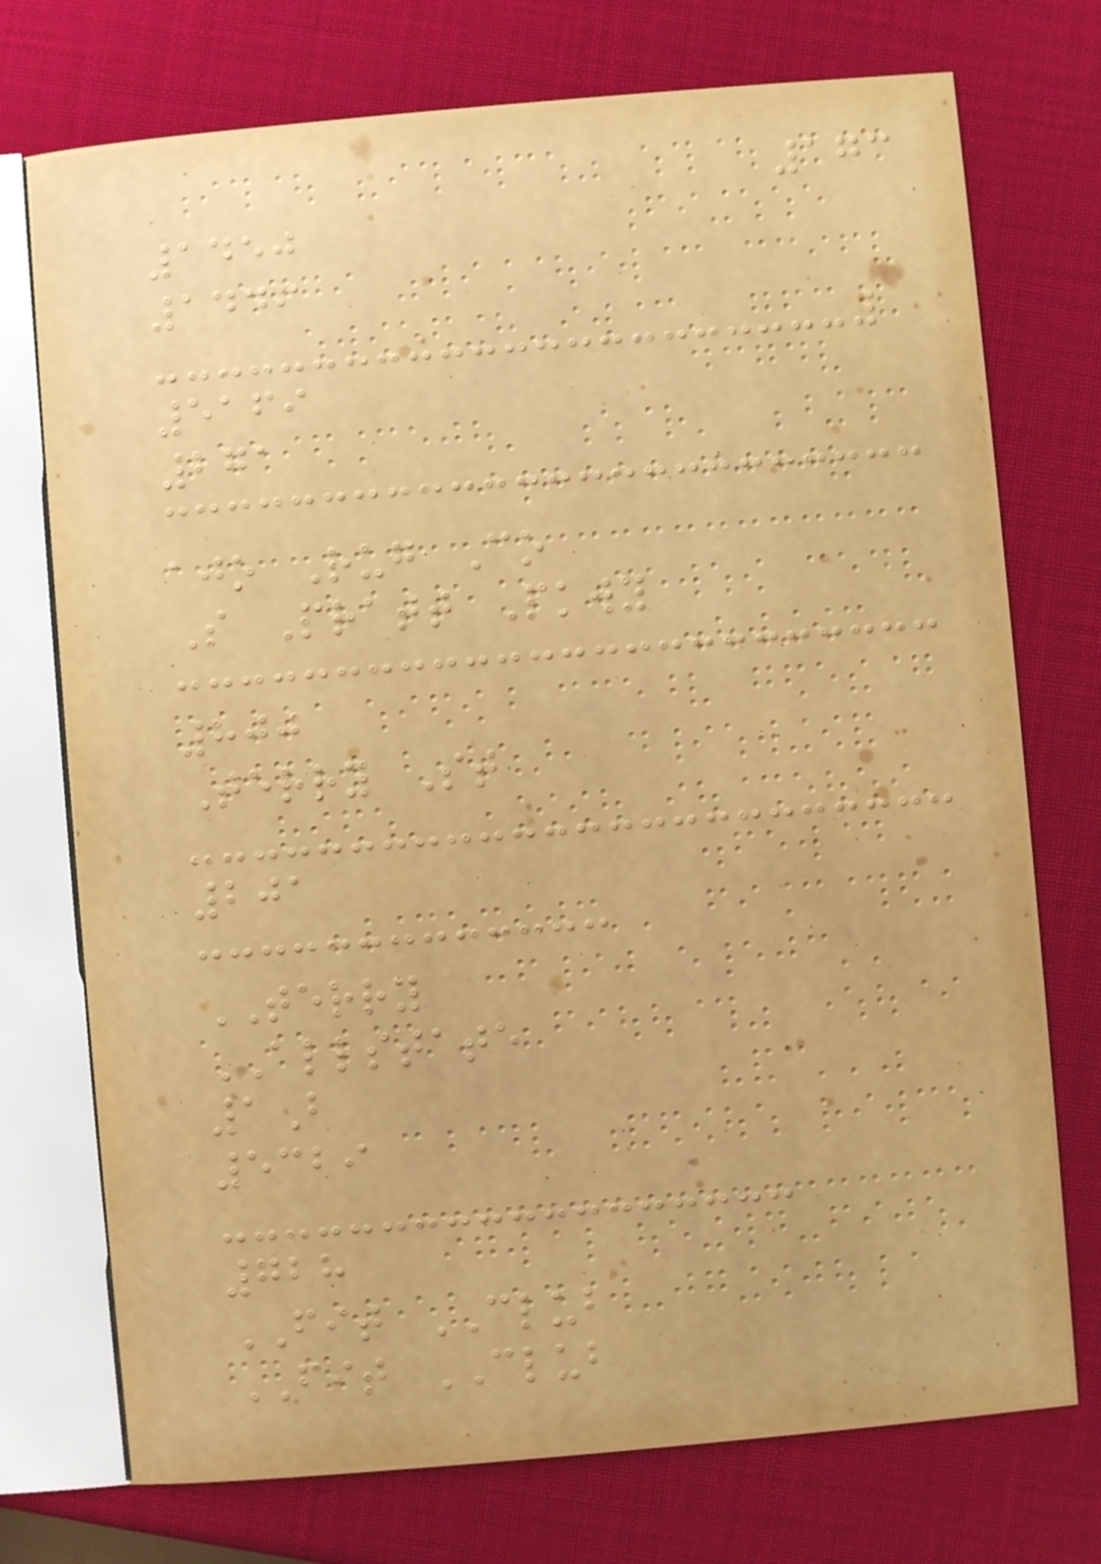173
1450
1446
5169
271
ajo Rug Co
S Pratt Pkwy
800
Terry St
201
TERRY
ALLSTATE
1B
5329
728
FIT CLUB
FIT CLUB
